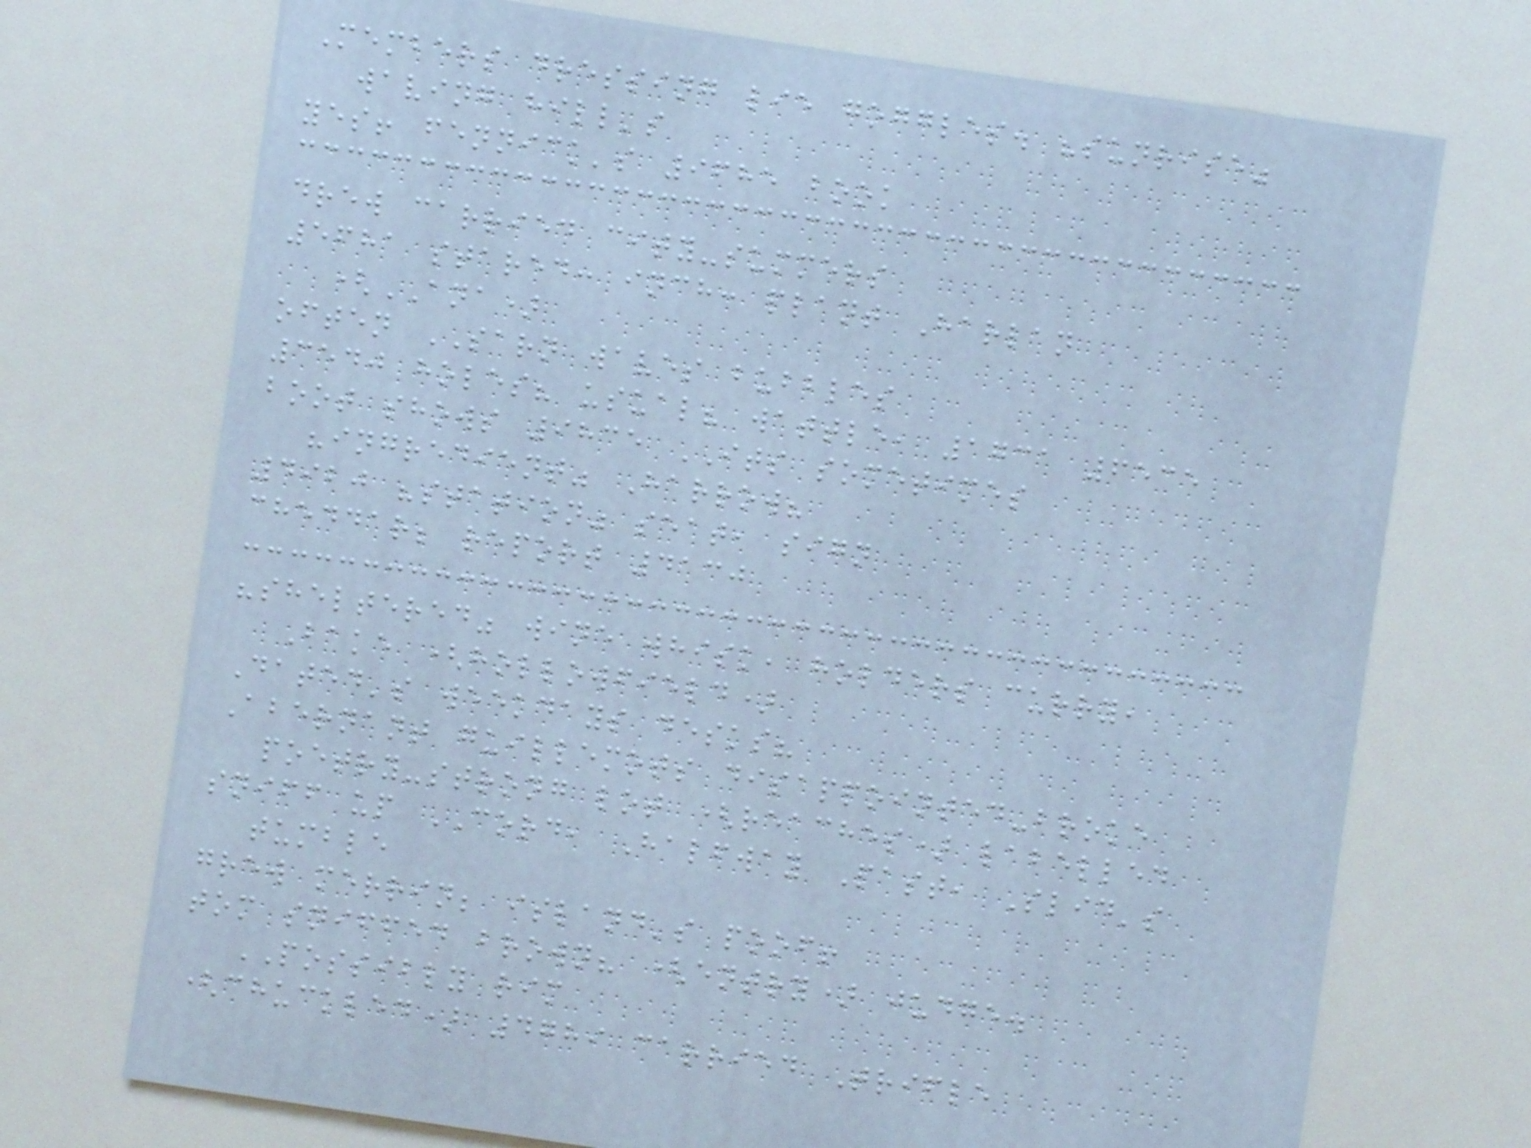Members dressing lie goggles. "sunrise"
waving hill's
yes! fennick's 9685 book
drew carried city-summers
5681 stared: inch: plant Harlan
(ANA)
often SARN waves bubbles
3540 holes? usual? wattle, 1731 6535
boot shows 9835 ITS sometimes
"ingredient" Harrow?
4920 "station" seat, sign
cheddar; report 4130
"sheltered" wine whisk, holders curry,
Bake (hollowfield)
Dated's weekdays desks?
Abernant guillemots disappointed-broke
poetry-strong lot (reaches) labelled
sniff up CORD, Halfway Past, Slid's
tumble
grew merrin; island's poof!
tom sniffed brown? (entry) judge.
POSSIBLY rim
(chuckled) 4789 carried Trifle
